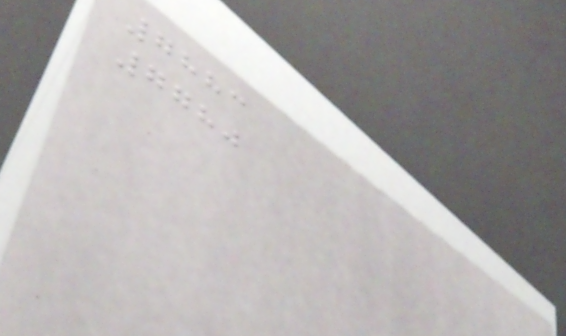7883
7780
